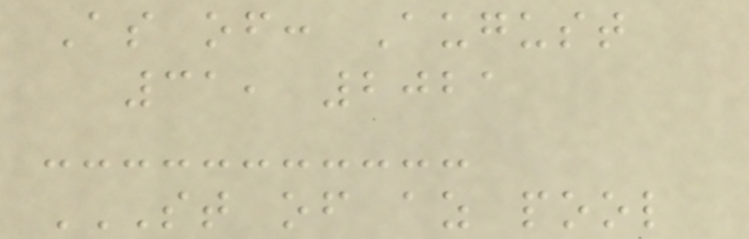As of: August
31, 2021
ST OF AZ POOL
